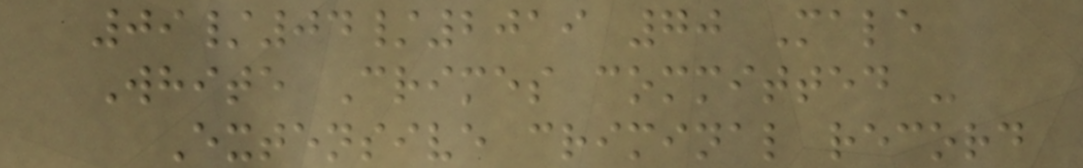09/04/2019 70 Male
White Crimes committed -
Extensive criminal record
